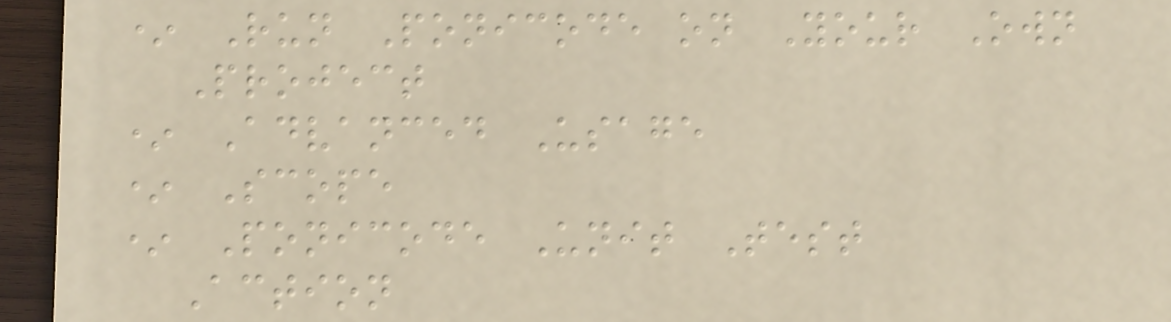* Run Ponicode on Your Own
Project
* Advanced Usage
* Scope
* Ponicode Unit Test
Action
